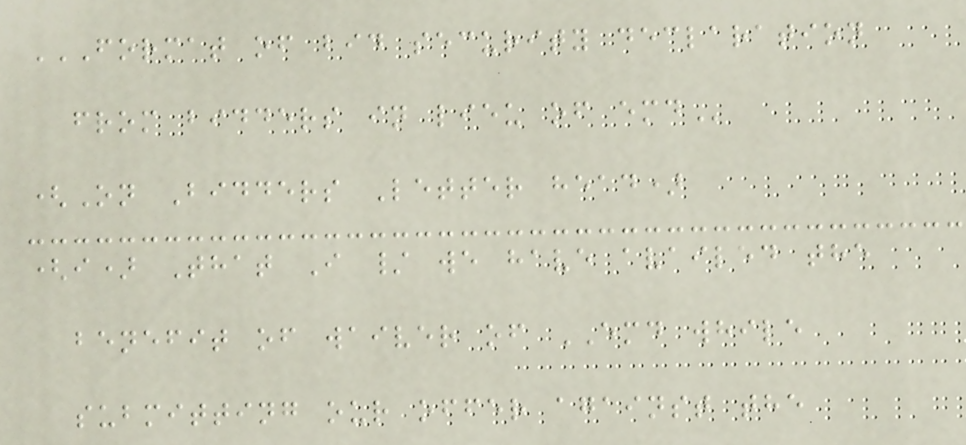FORMAT OF BID SECURITY DECLARATION
FROM BIDDERS IN LIEU OF EMD
(On Bidders Letter head)
(i) That I / we have availed the
benefit of waiver of EMD while
submitting our offer against the
